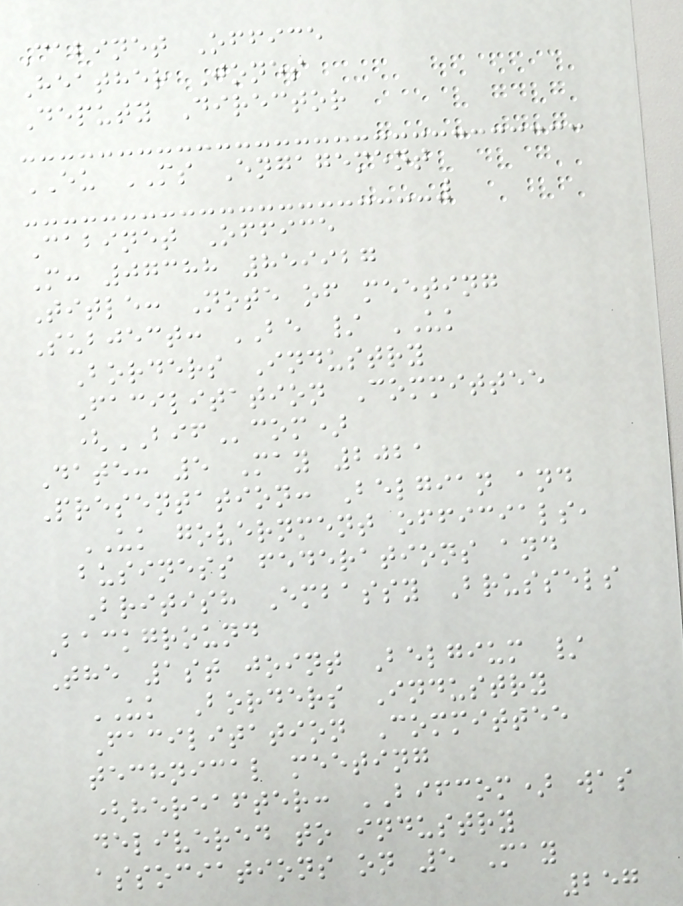Cabinet Office
Heather Jones
Deputy Director
EU MS Engagement
Cabinet Office
M: 07388 859927
Title: Note of meeting
Subject: BE / UK
Borders Industry
Facilitation Committee
(BIFcom)
Date: 5 May 2021
Presentation: Belgian and
UK government officials,
business federations and
British Embassy Brussels
Background
The 1st joint Belgium /
UK Borders Industry
Facilitation Committee
technical meeting
(hereafter: BIFCOM) was
delivered to industry
associations on 5 May
257
